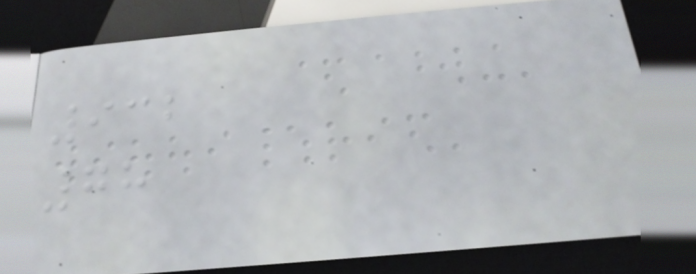932
78
